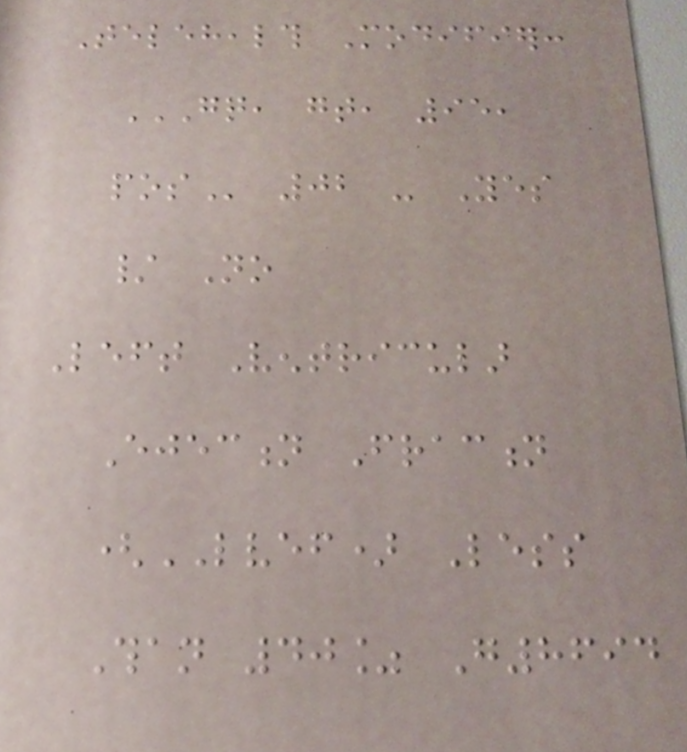Telehealth Modifier:
GQ, GT, 95,
POS 02 - Yes
/ No
Left Ventricular
Ejection Fraction
(LVEF) Less
Than 40% G8694
